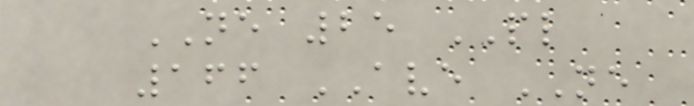NE 25 PL
166 AVE NE
